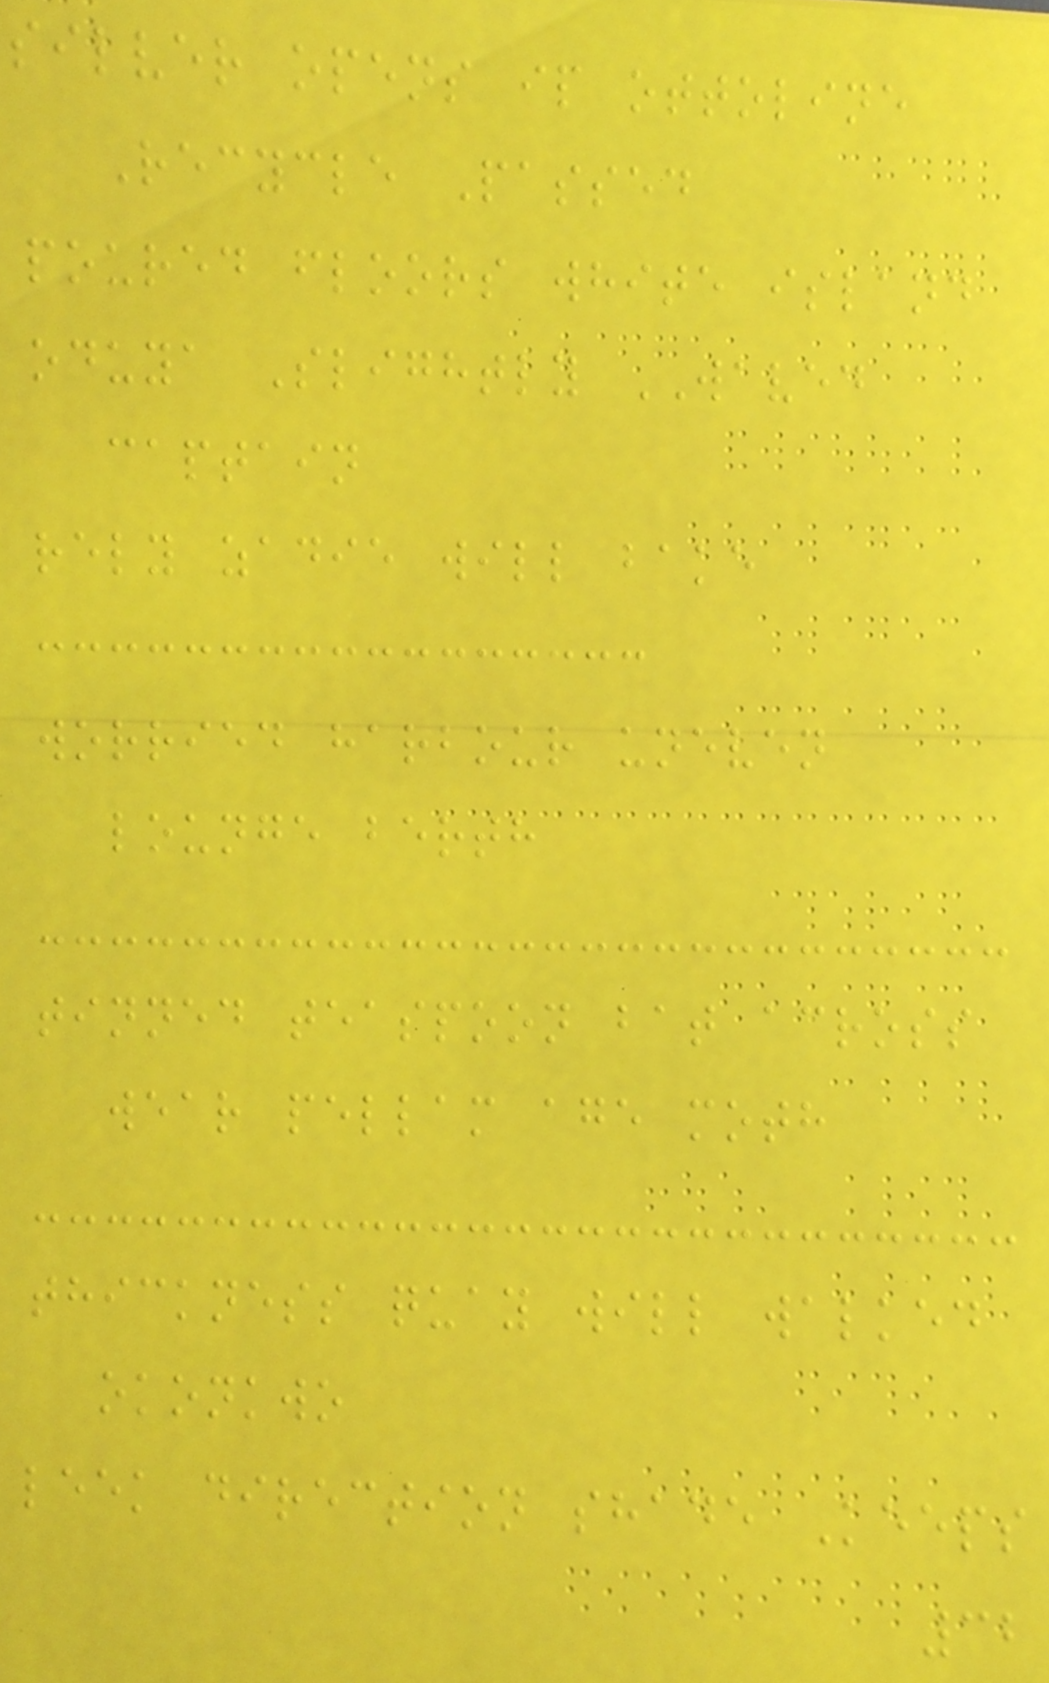silver opens ip ottoline
Recycle Passed
poured floors white island
oduya Slightly WAVED
captain
rely zadie will bake
worried harbour uneven
lounge berth
tinned teaspoon bat across
wear pellam age moth
thickness quay will walked
okonkwo
leek direction shade Keeps
32
